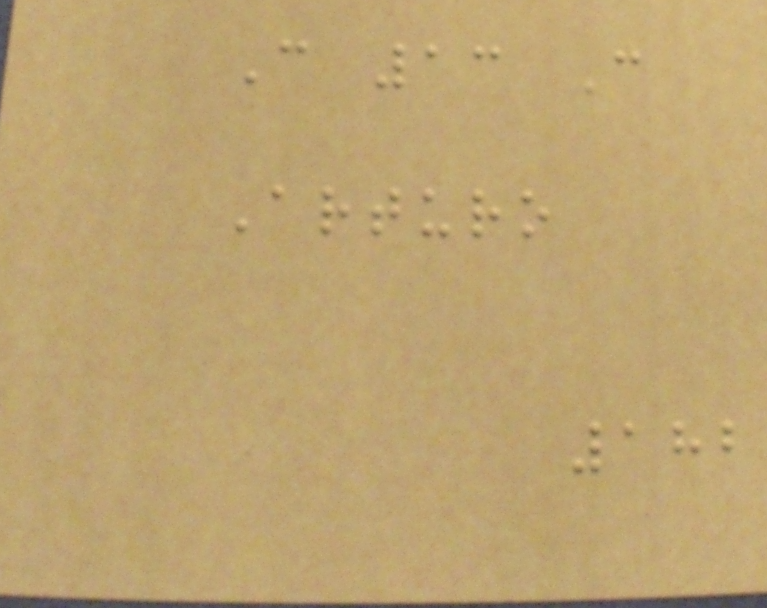C 13 C
Arturo
182
